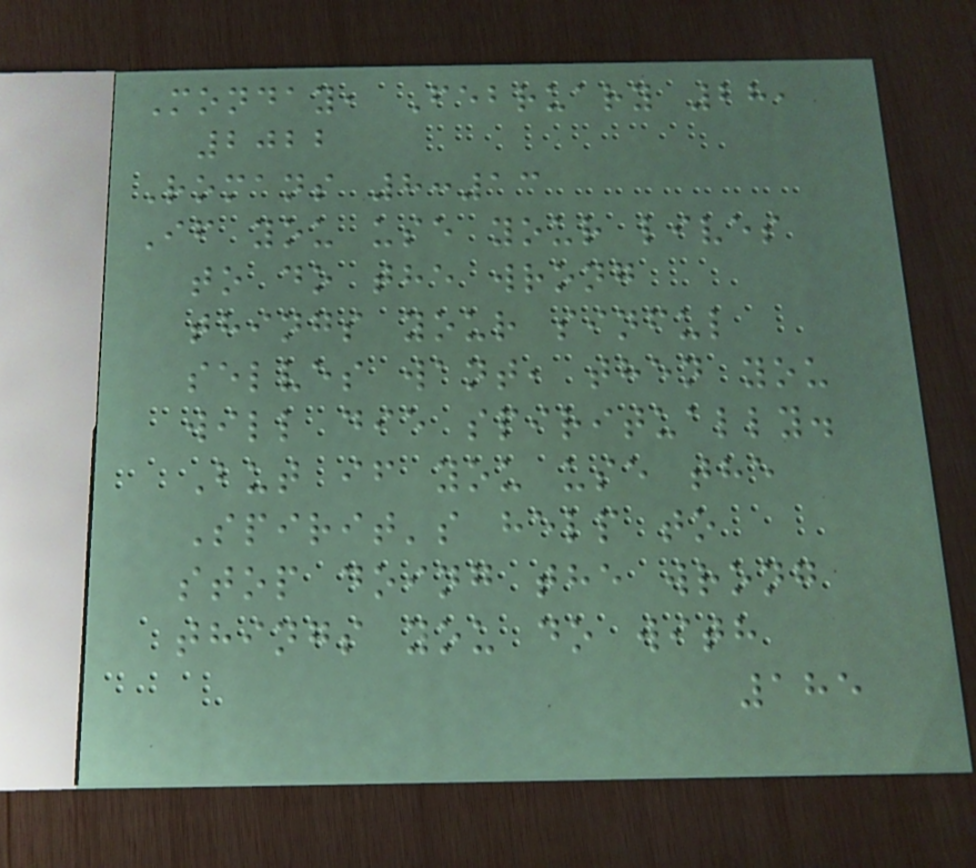Monday, February 28,
2022
Romans 8:13
If you use your lives
to do the wrong
things your sinful
selves want, then you
will die spiritually.
But if you use the
Spirit's help to
stop doing the wrong
things you do with
185
